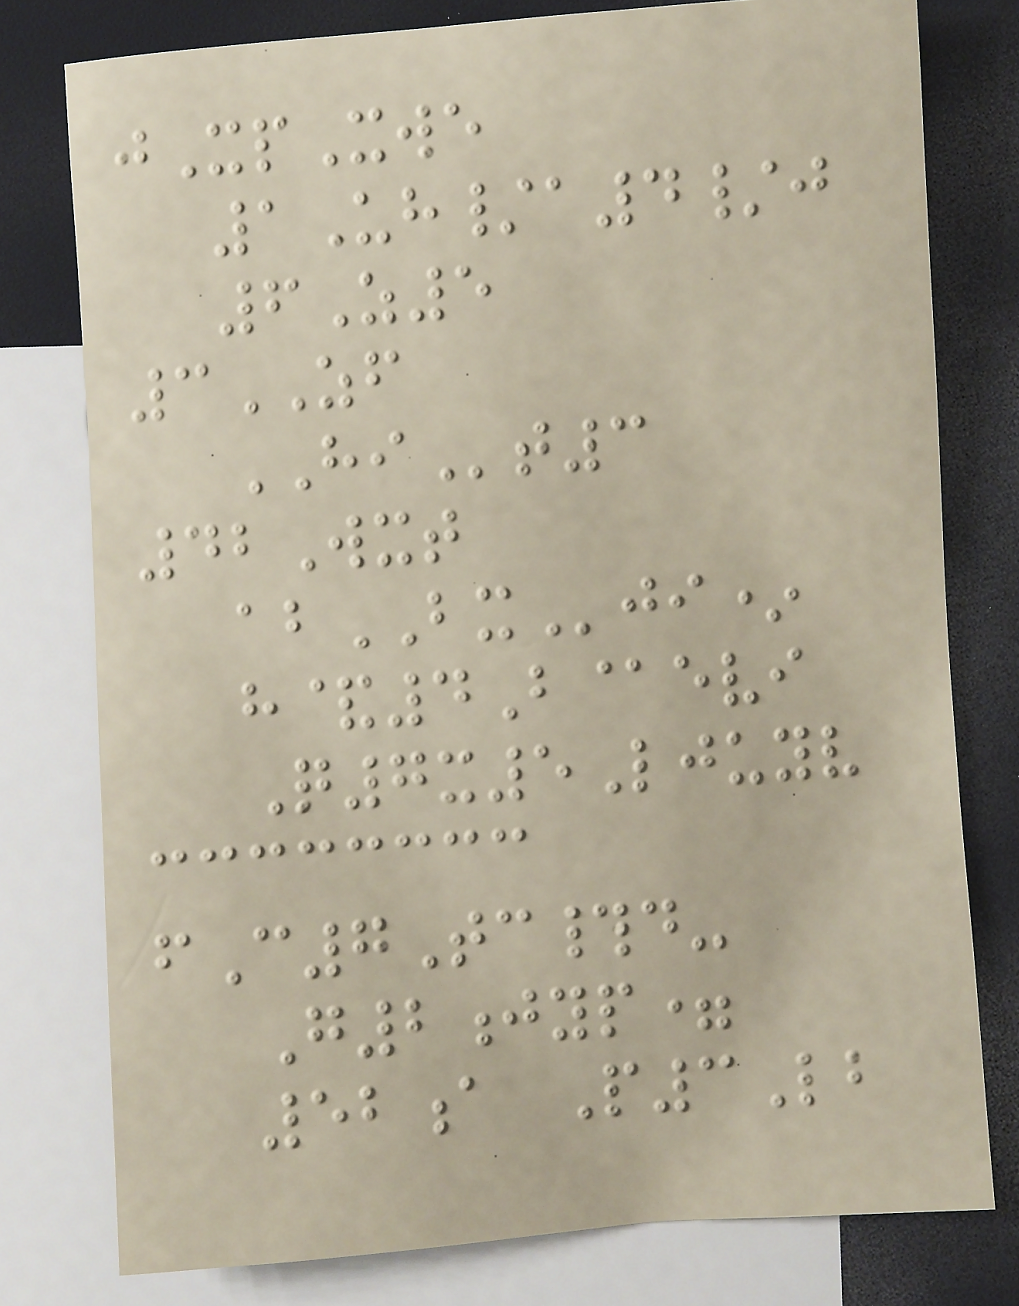jXpXwe
1Uh/a4/j
6Z5
3ZF
HIt3
42Wxt
abBXji*
h&4B@evi
Q7x5Ljuyv
fC7Tc#d-
G2jyp=
52a P3Lb
